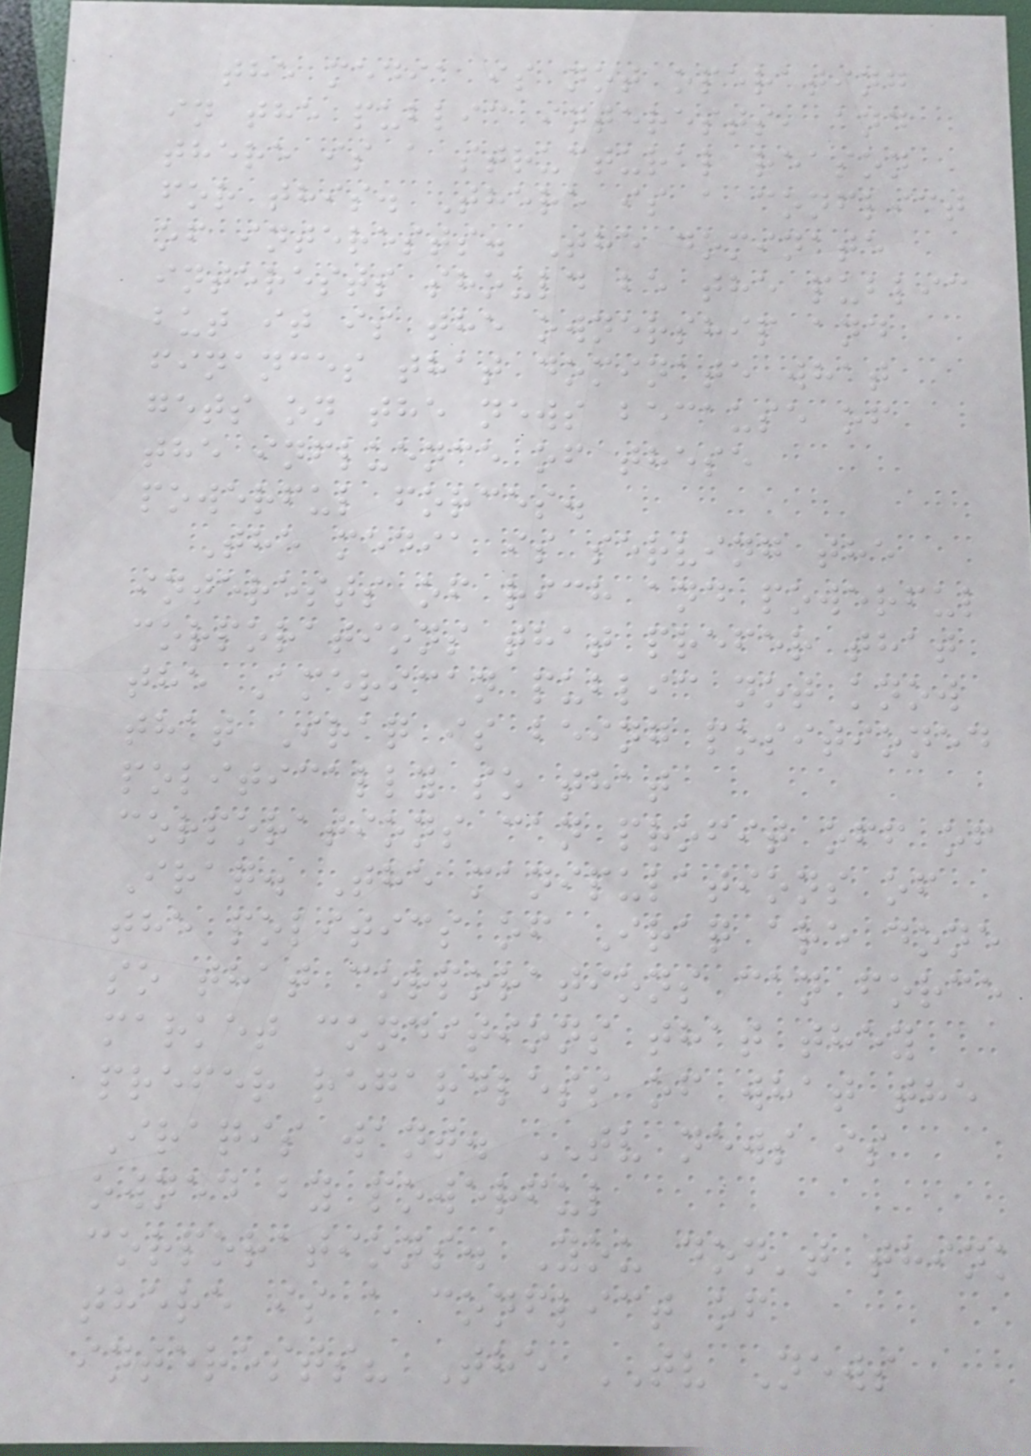the media is not operating
in the public interests, and
there is a structural reason
for this. There is a conflict
of interests. The dominate
interests should be the public
but it is the ownership and
finances that dominate what
gets on the news because of
the influence of these
powerful forces.
The media is serving the
interests of rich and powerful
corporations that prefer that
the American public not know
that Iraq is being positioned
politically so that
corporations can profit off of
Iraq. The manipulations of
the politics of Iraq are done
so that corporations can force
market conditions that they
prefer regardless of what the
Iraqis want. TV news is
owned by powerful
corporations. You don't think
there is a conflict of
interests? The TV News
